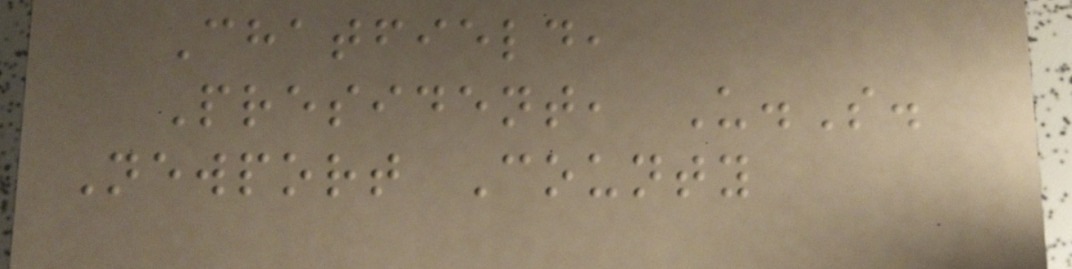Chatfield,
President, U.S.
Newport County
